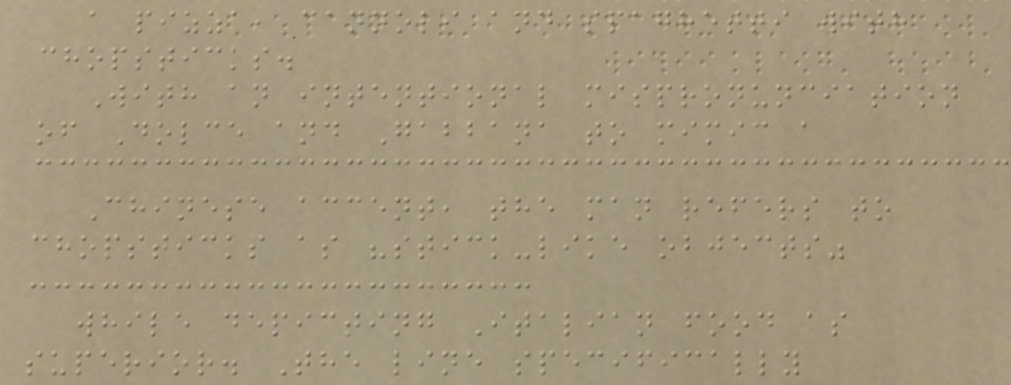a pizza, cannoli and spaghetti with
chopsticks.
With an intentional mispronunciation
of Dolce and Gabbana to mimic a
Chinese accent, the man refers to
chopsticks as "stick-like objects"
while depicting Italian food as
superior. The line specifically
